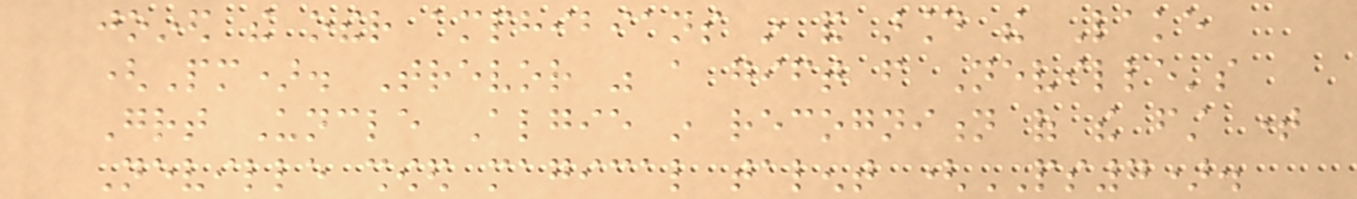joined the other amphibians in and around the Lake
(Pm). Trevor was a gift from Neville's
Great Uncle Algie in recognition of the first time
Neville showed magical talent (PS7).
